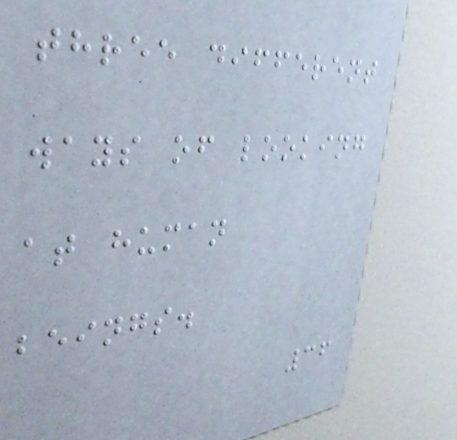three different
ways of looking
at human
beings.
36
